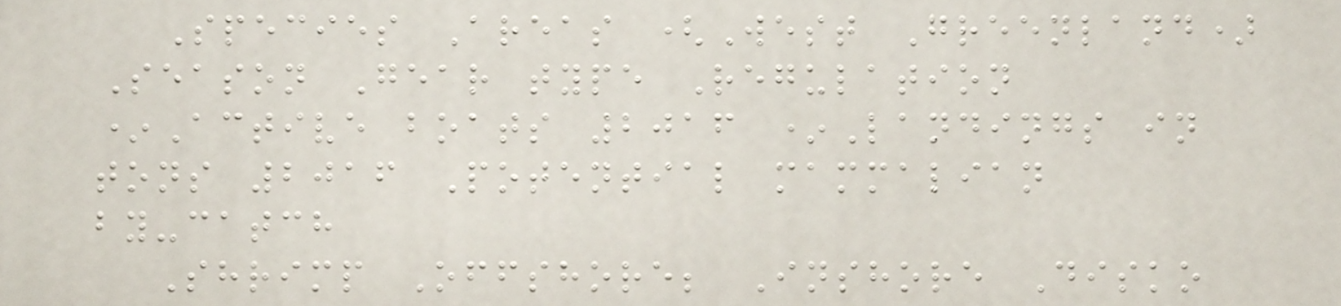Species Areas (West Greenland)
Season Gear type Regulation
*Active boats 2016 *Landings in
tons 2016 Potential mammalian
by-catch
Shrimp Offshore; Inshore Disko
